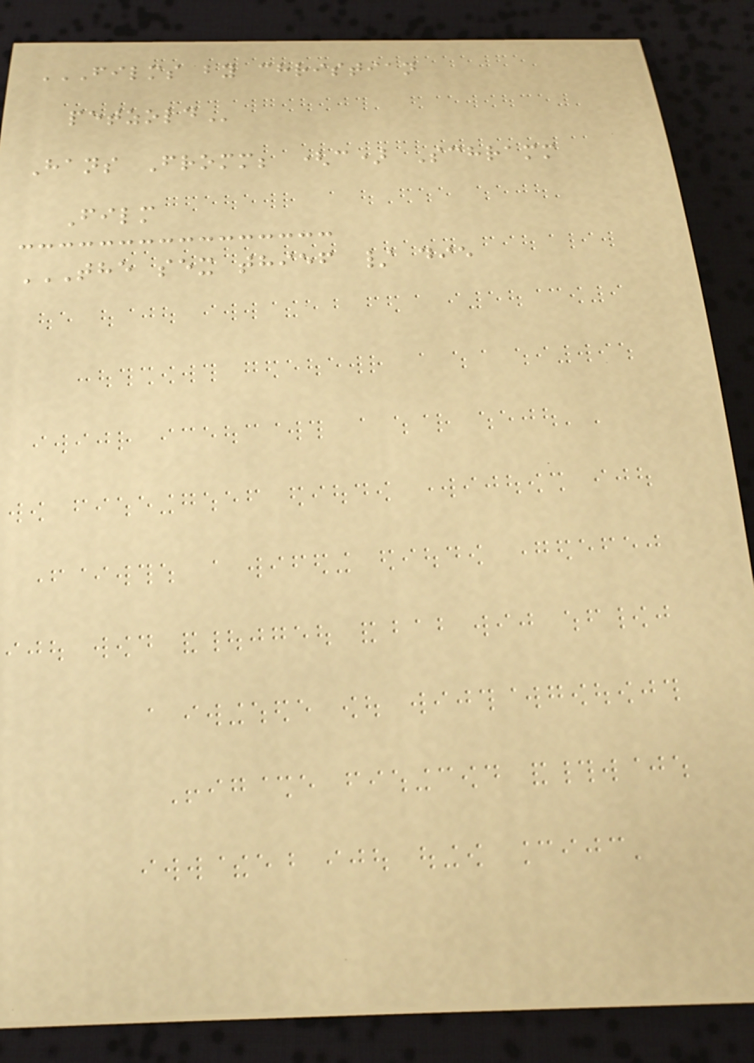FILMS BY CHRISTIAN
PETZOLD
Hans Fromm; (c) Schramm
Film
THE SEX THIEF / DIE
